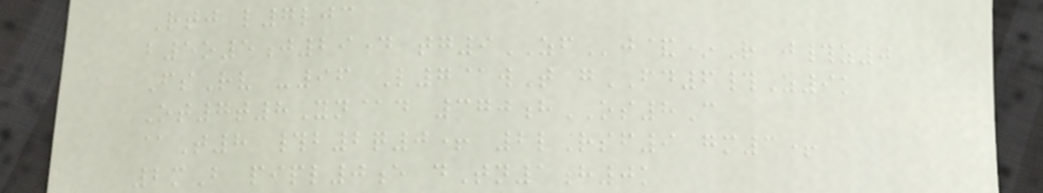Rtj l7ljc
b5o5j29d tg9ZFj&*R j#z0
FsRv -96 L7@wT gFD6#Z9k
Ot7t8Yn@d 370hOS8C
@T8 #b2q0+ 2lRsf9 gm3+
2mB pipl0e dTn1h0k
